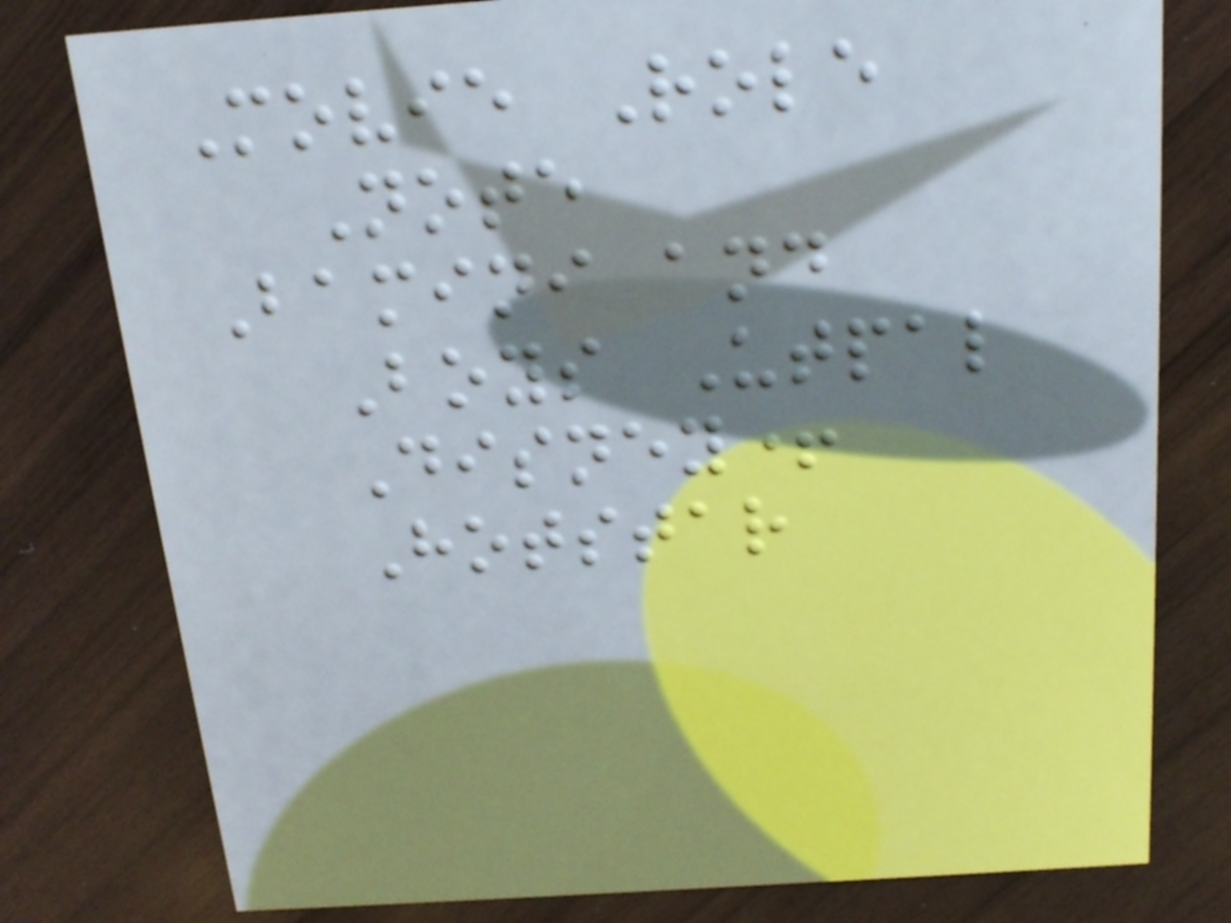Movie Role
Note
Bamini and
Boys Utpal
Disney+
Hotstar
